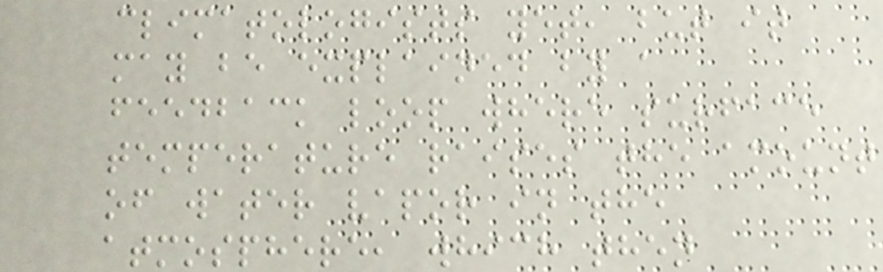climatologists yet, but it
may be explained by a
feedback loop where surface
temperature raises the amount
of water vapor in the
atmosphere, which then
